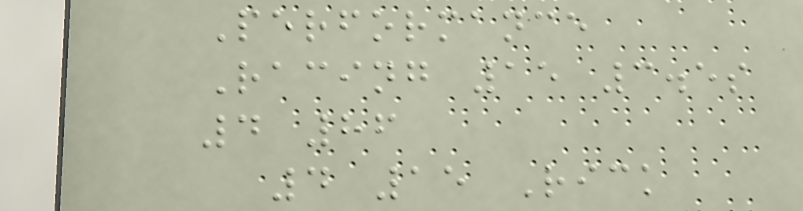Performance
Racing 15 3.5s
4 86
4 15 Rick
